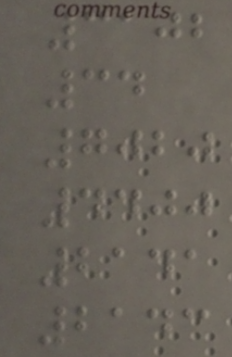3102
34
7020
4400
2141
2143
